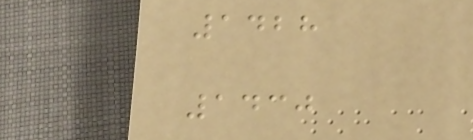1428
1430
